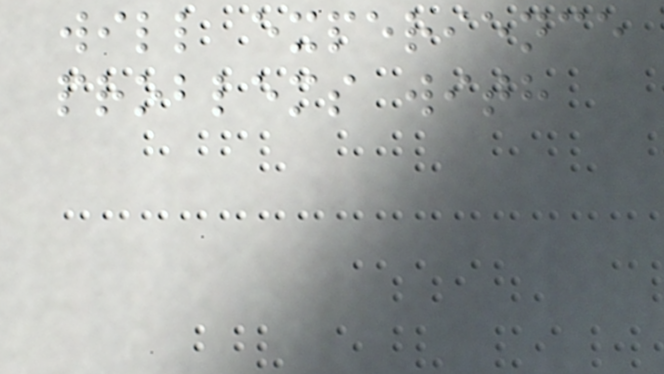will experience
problems with
